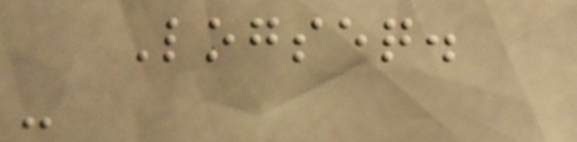Logseq.
-
